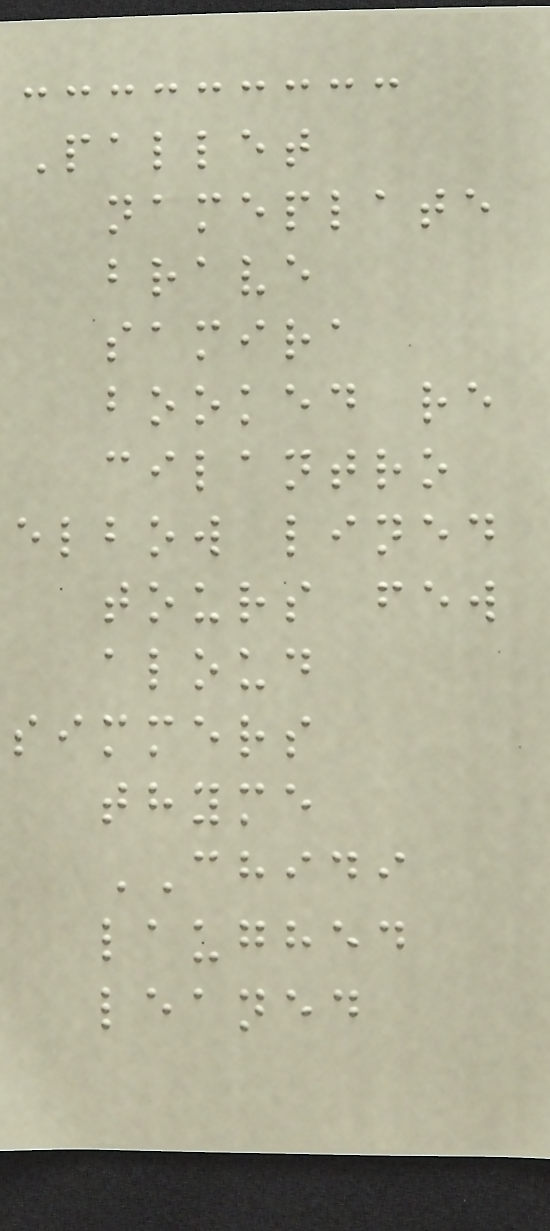Pallet
nameplate
brave
samira
booked re
cilantro
elbow lined
tours few
aloud
simmers
thyme
CHIDI
laughed
leaned
